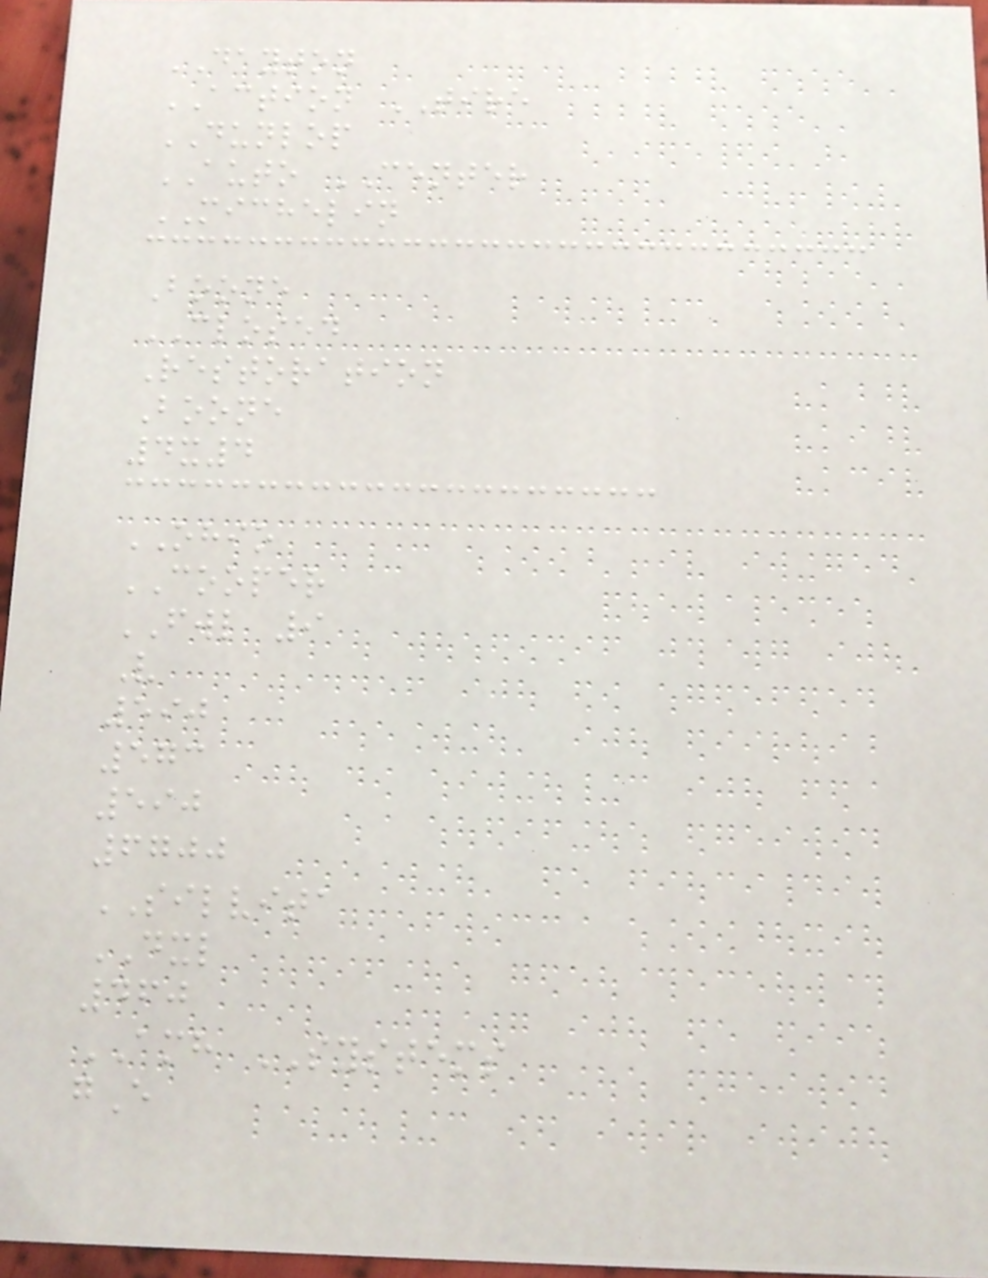DAYTON
ACTION TIRE
DUNLOP
AUTO CENTER
MICHELIN
Boone
CLOSED
Restoration
Boone
4x4
OHIO
COOPER
FWL 9
V
590
573
590
6700
SILVITA
DXL
460
AMH SYSTEMS
gE
